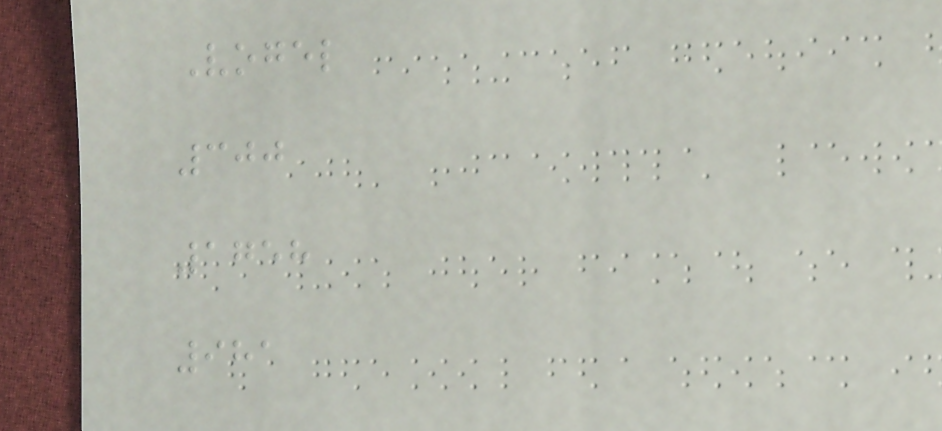Vogel
300
1758
981
